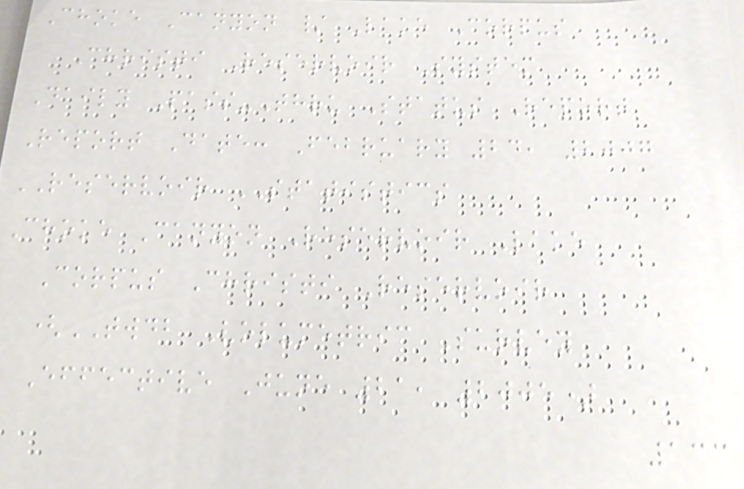Choke Canyon / Lake Corpus
Christi Reservoir System
Daily Pass-Thru Status Report
Report Date: February 24, 2007
RESERVOIR STATISTICS
Choke Canyon Reservoir Lake
Corpus Christi Reservoir
(TWDB Volumetric Survey
Effective June 21, 2005)
133
